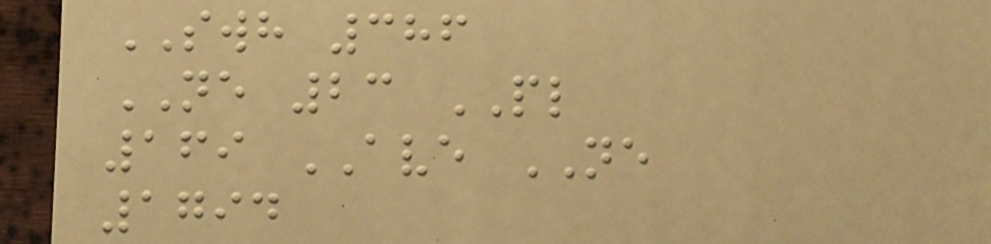SWH 386
NE 23 PL
169 AVE NE
1794
